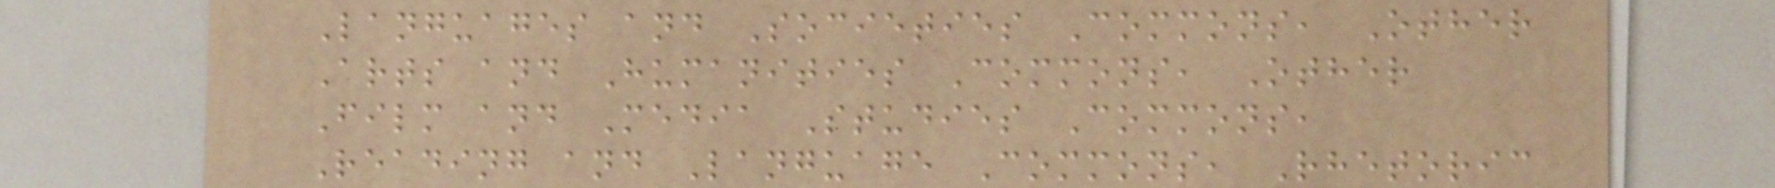Languages and Societies Commons, Other
Arts and Humanities Commons, Other
Film and Media Studies Commons,
Reading and Language Commons, Rhetoric
